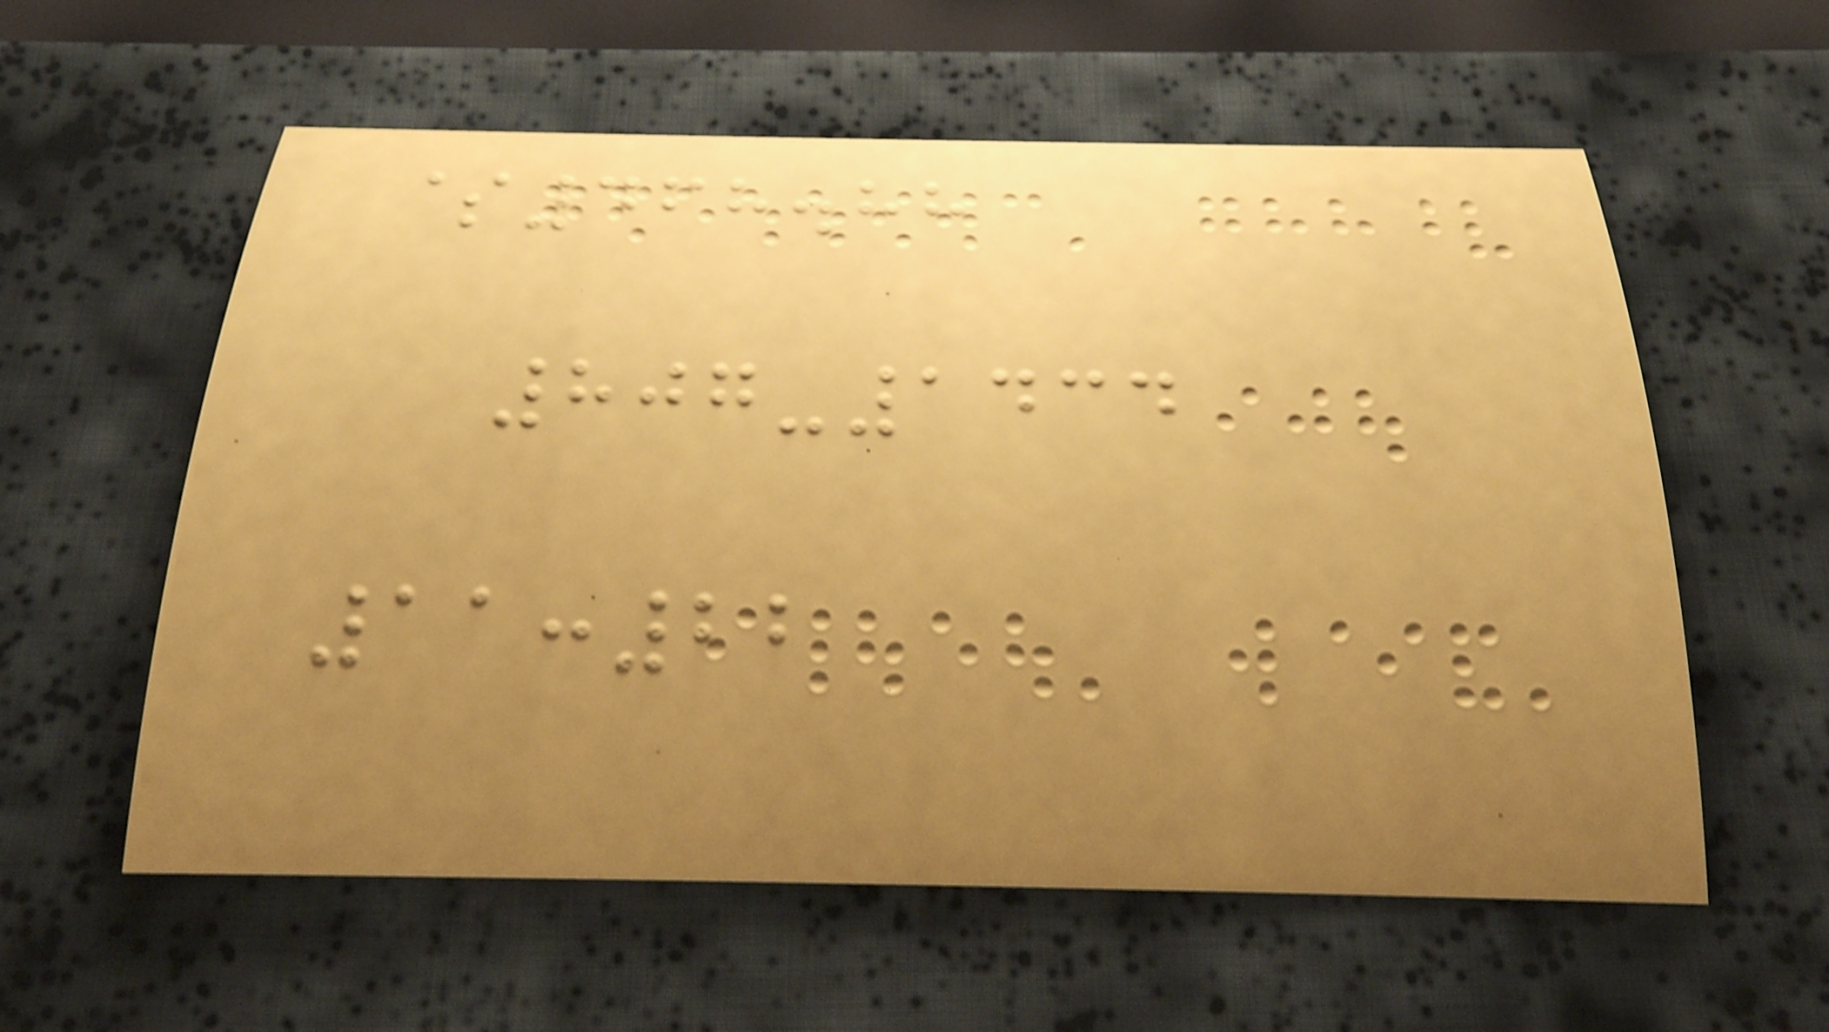$468.88
807-1434
11:22
